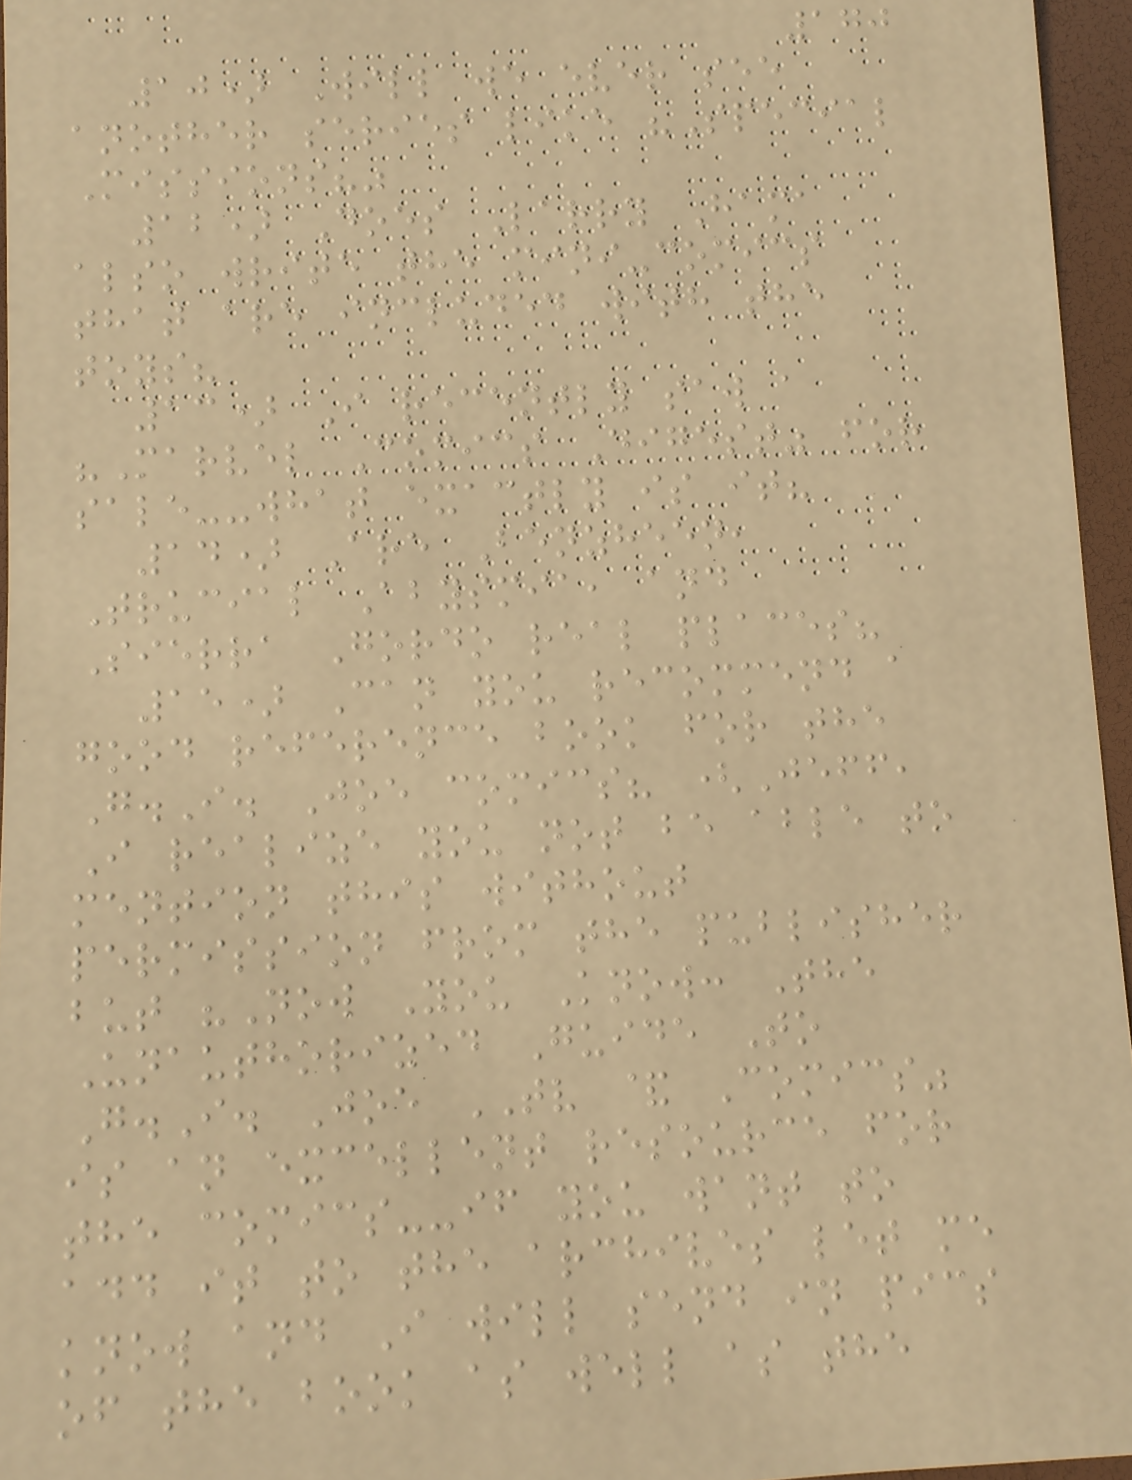170
10) Will we ever see
another series like "Special
Missions?"
12) Does Larry Hama
also write the mini-comics
that are included with the
toys?
13) I recently saw a
"Marvel Comics Digest" for
sale--what exactly is it?
14) Are Benzheen,
Trucial Abysmia, and
Sierra Gordo real places?
15) Can you recommend a
good reference book for the
G.I. Joe comics? (Jeff,
I realize you not be able to
mention this without
permission from the publisher
but "Now You Know: The
Unauthorized Guide To
G.I. Joe TV & Comics"
is an excellent resource for
the comics--if you want to
add it to the archives let me
know and I will send in pics
of the book as well as the
